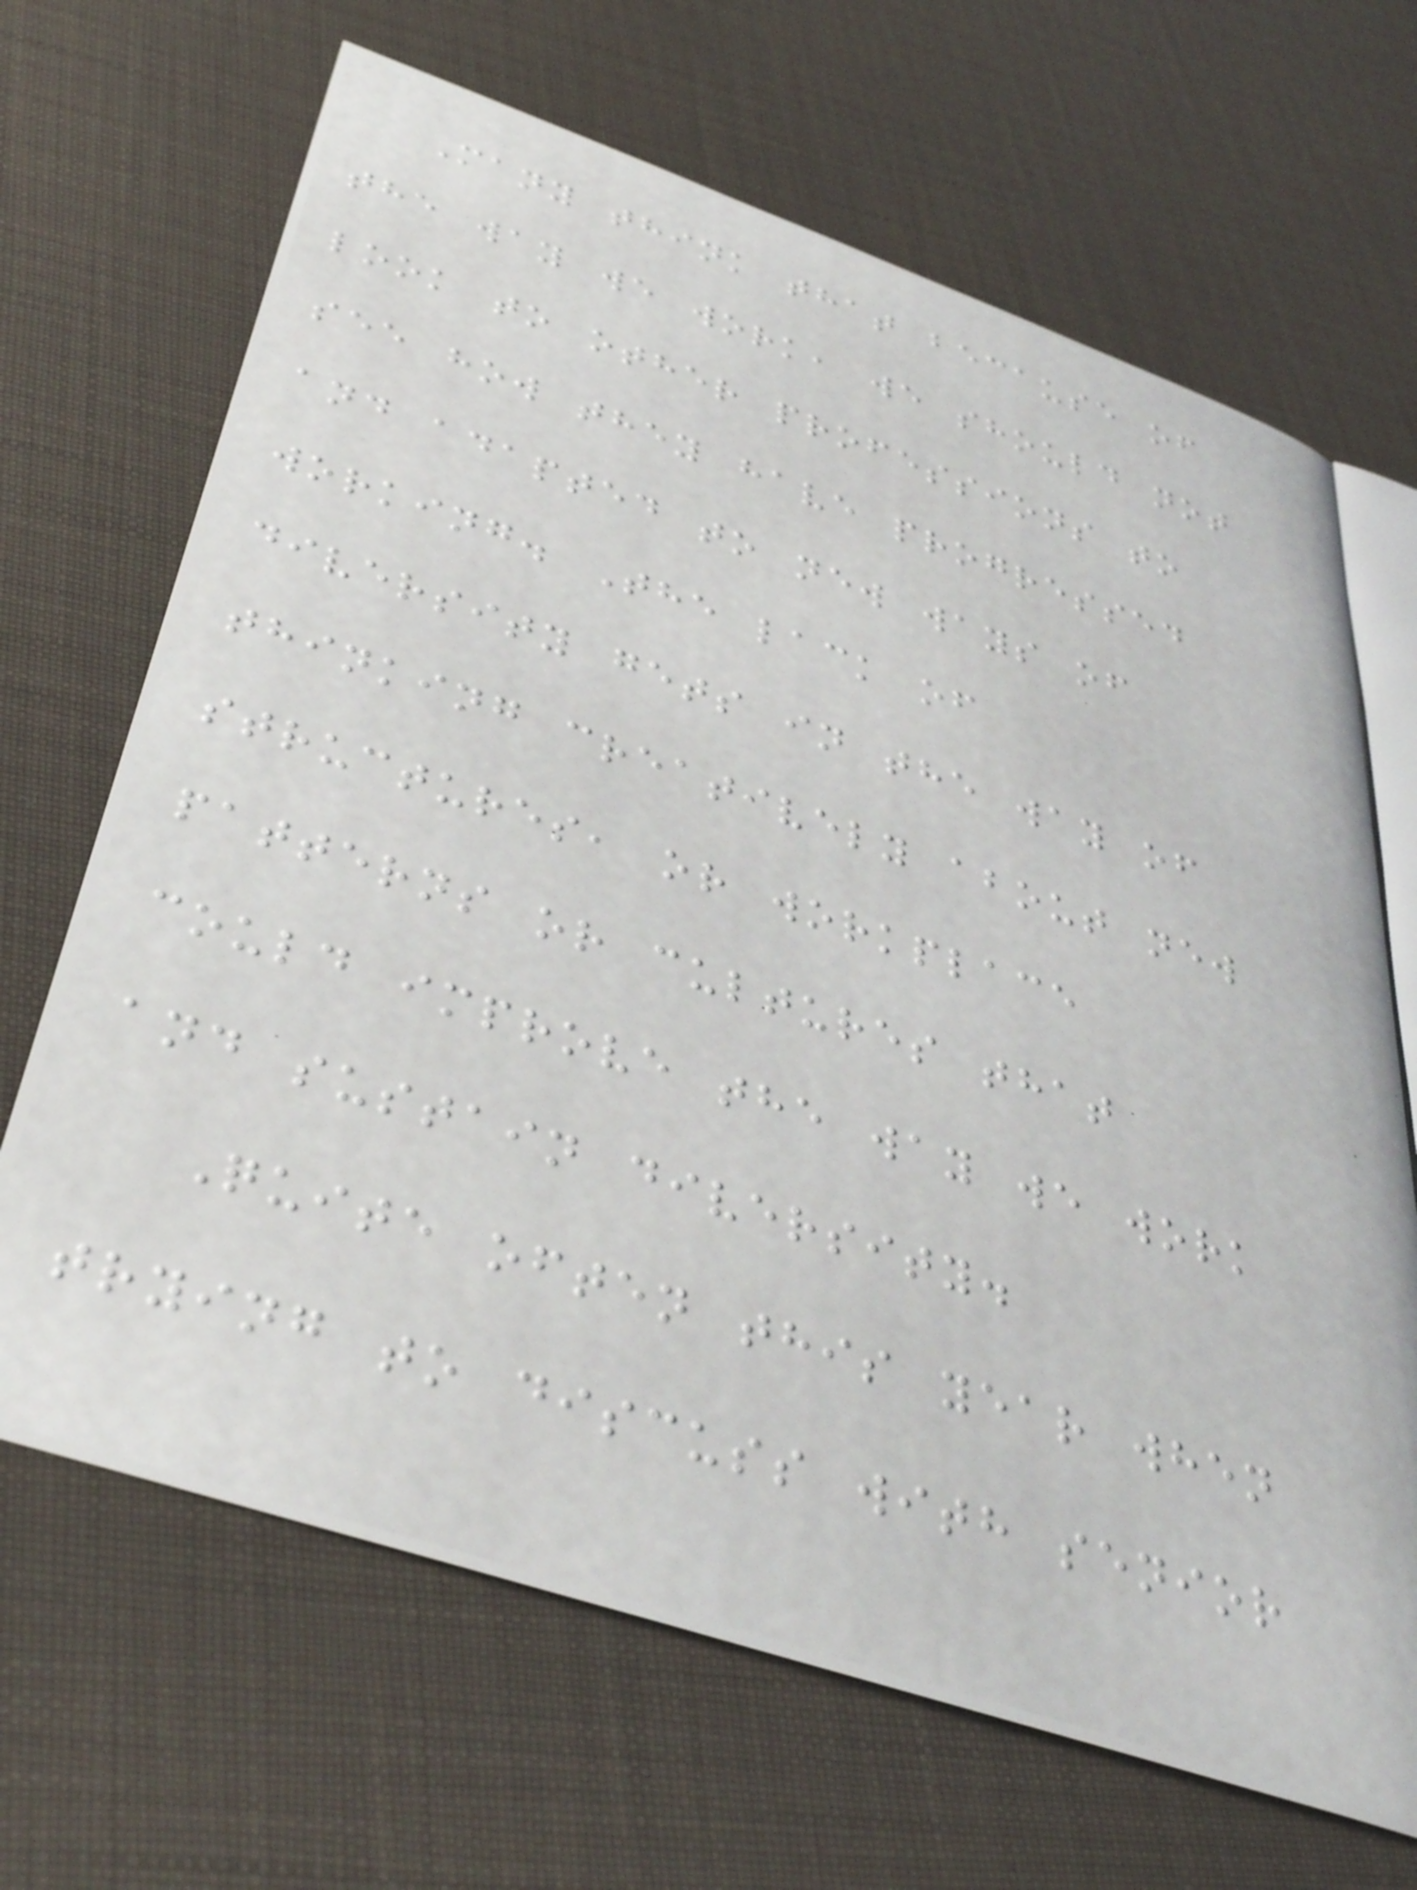Many think that because of
the way we work, we should not
look to other professions to
see how they have progressed
and adapted to new ways of
working. The lack of
diversity gets in the way of
thinking creatively about new
structures, or workplace
patterns or cultures that
could improve the way we work
and sustain diversity.
Quite often this year when
trying to discuss with senior
